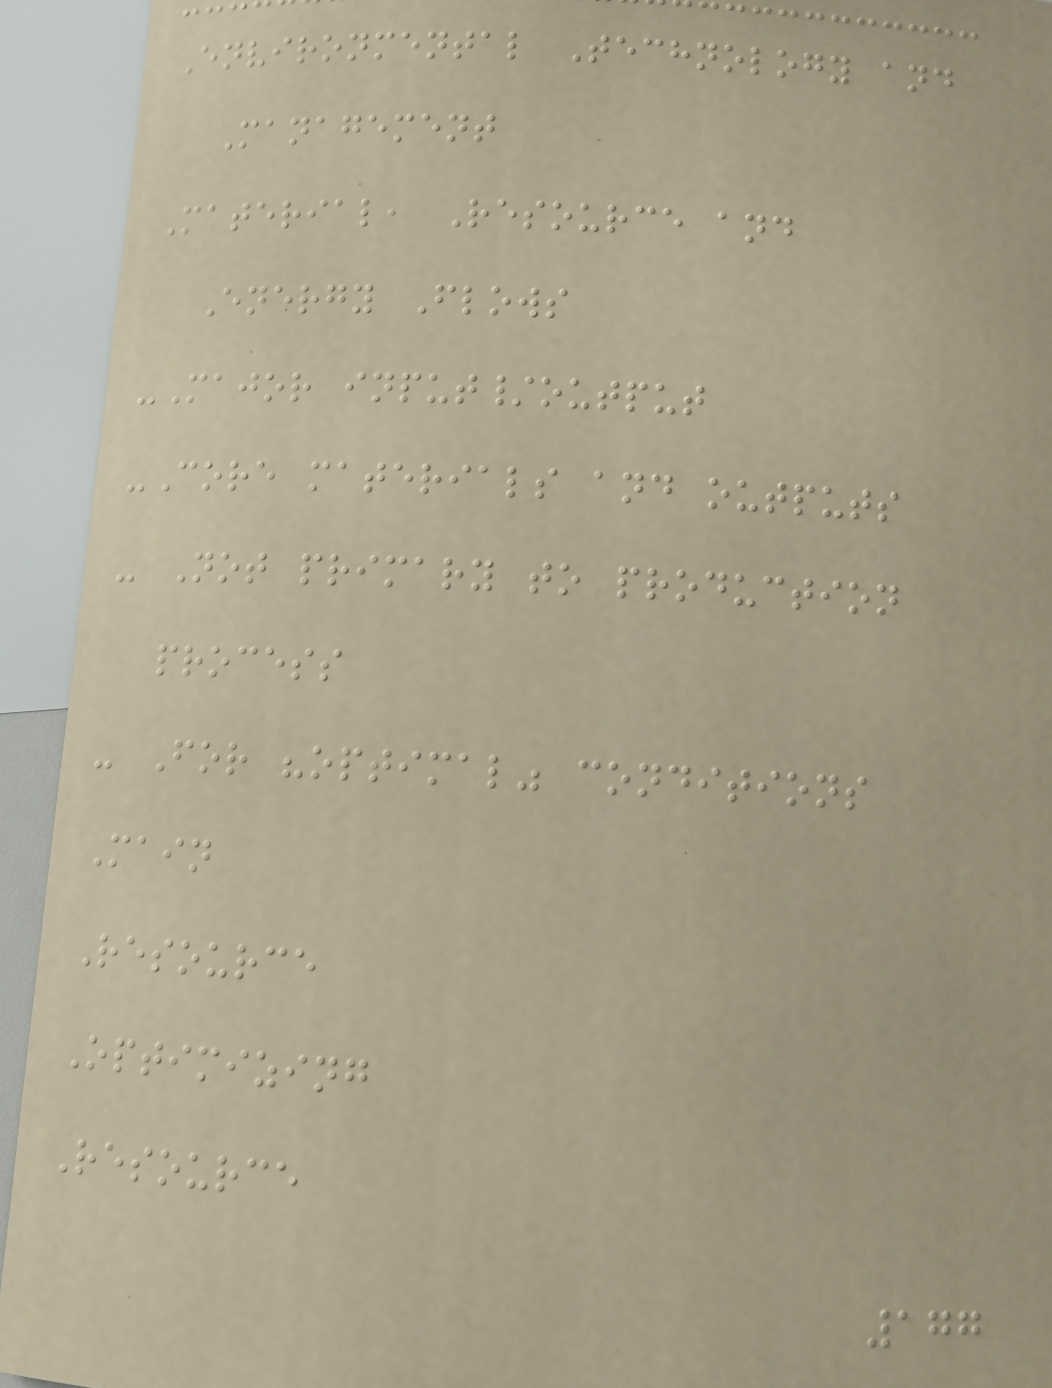Environmental Technology and
Management
Material, Resource and
Energy Flows
-Major input/output
-Core materials and outputs
- Not primary to production
process
- For "optimal" conditions
Main
Resource
Optimizing
Resource
177
